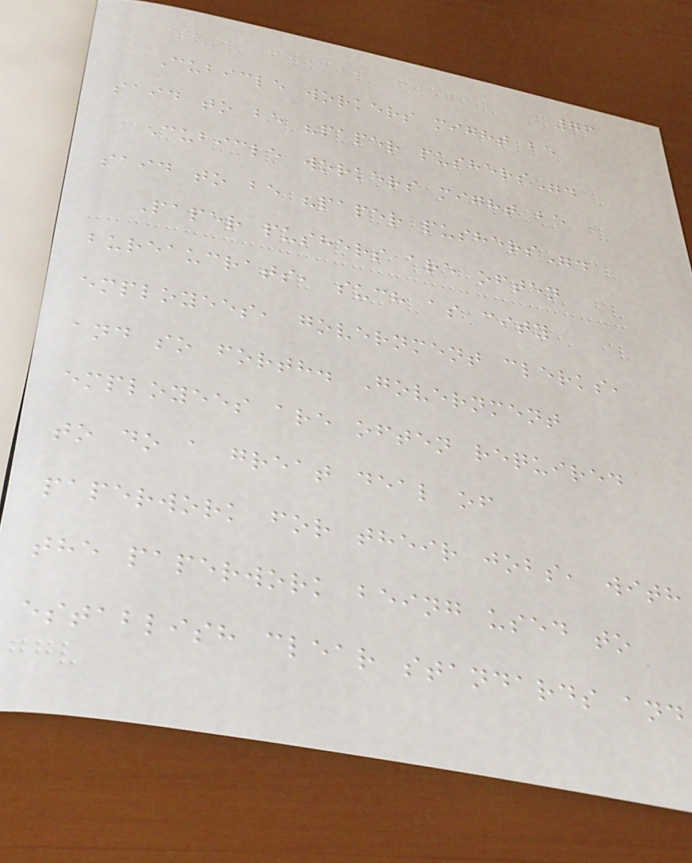76
Cubicle workers might be
said to be "paper pushers".
Cubicle workers might be
said to be "paper pushers".
Paper pushers are often
bureaucrats, such as city
employees, government clerks,
and so forth. Government
employees are often required
to do a great deal of
paperwork for their jobs, with
the paperwork being used to
establish clear standards and
